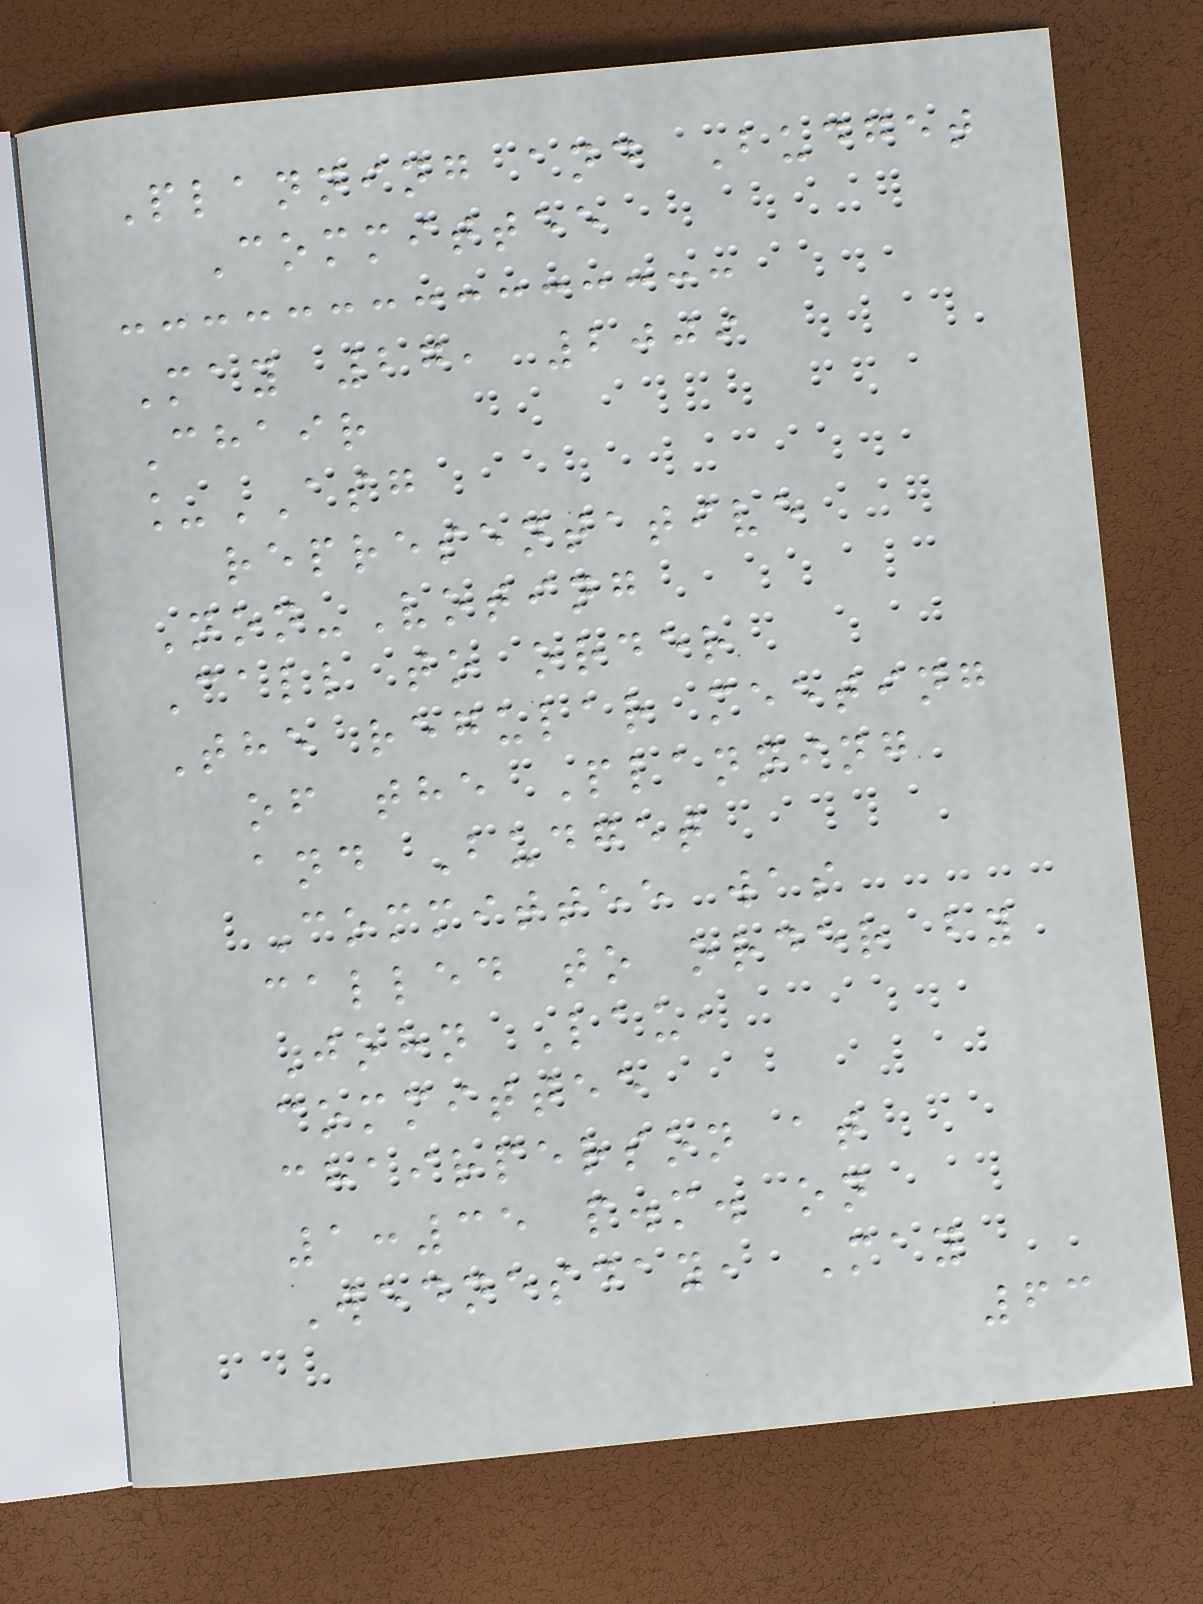Planning and Budget
Committee
May 27, 2009
Chair
_ASG
representative
Non-Voting
Call to order
The regular meeting
of the Planning
and Budget
Committee was
called to order by
John Lau,
committee
chairperson at
1:35 p.m. on
Wednesday, May
63
